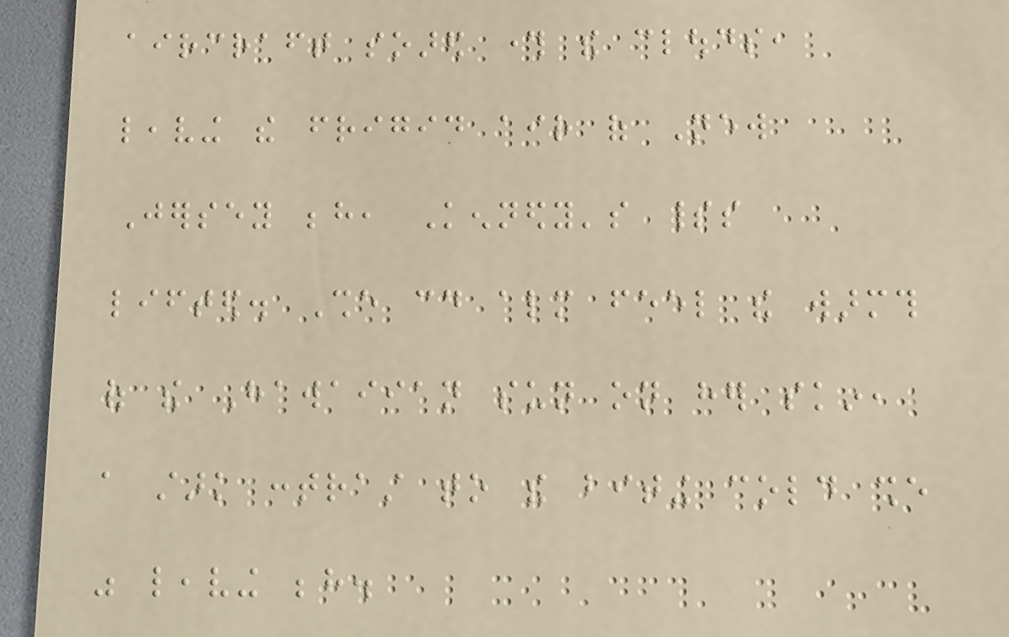aircraft soared through the clouds,
leaving the frigid air of New
Jersey behind, Kennedy's spirits
lifted. She could almost feel the warmth
of the Hawaiian sun on her skin,
a stark contrast to the biting cold she
was leaving behind.
